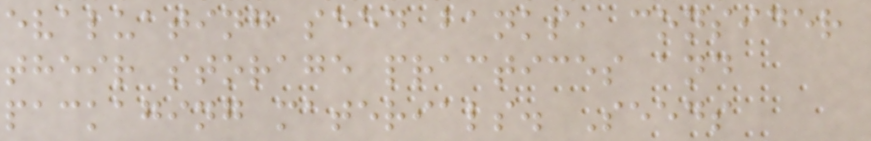evaluating seed banks, consider
their storage practices and
packaging materials. Seeds
